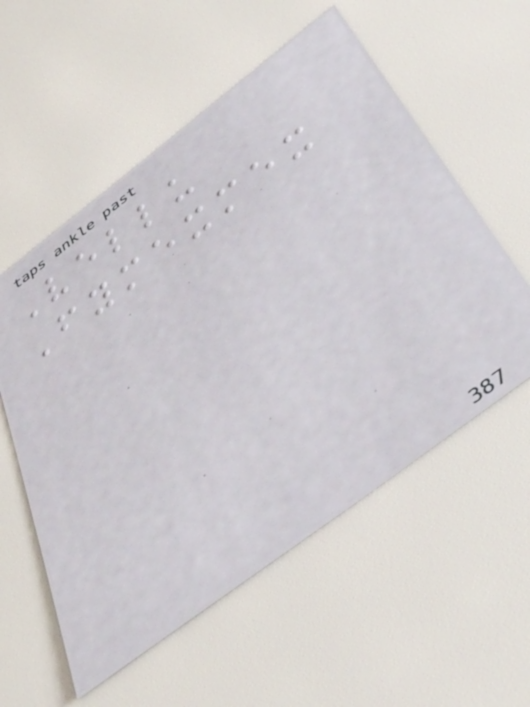Vellu
Fymexmex
